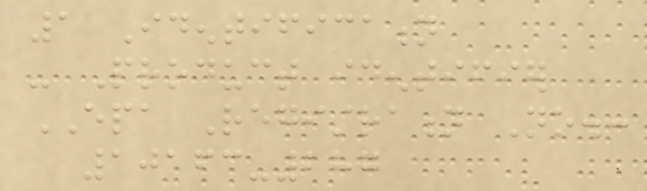1 Identification
- Product identifier
EPA Registration No.:
10163-287
